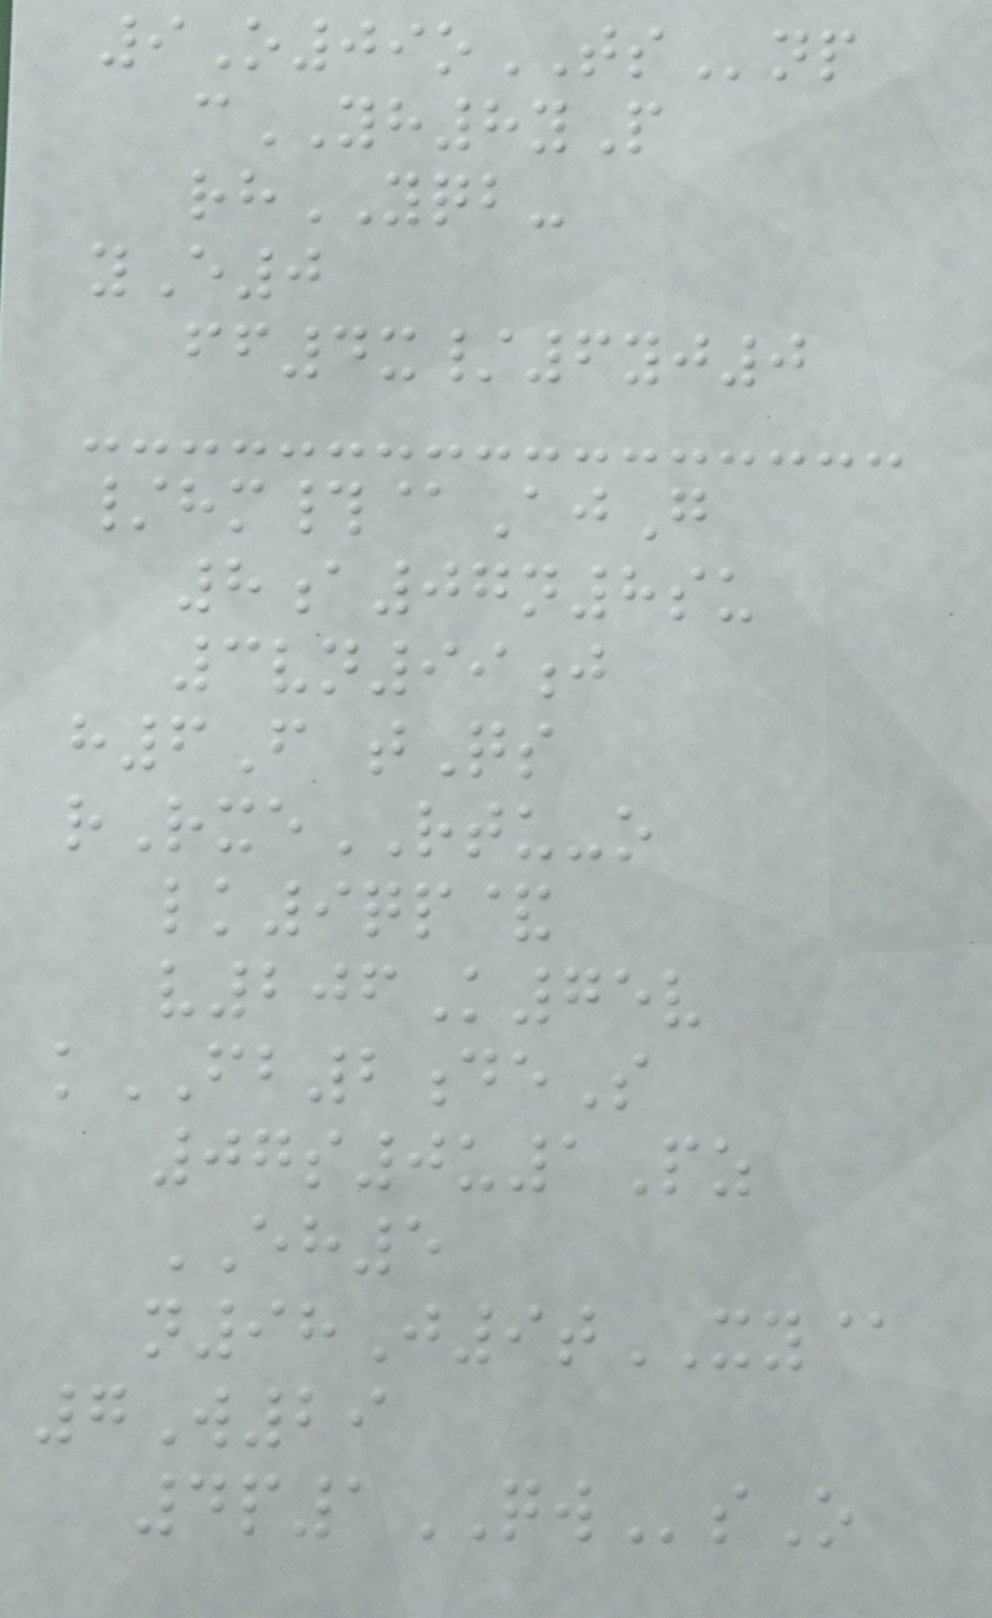9O09oTSnp
cYH8yP
rhYQB-
yE0
ff4x/6yj0
/hm#@AjG
8a07n8su
3vn99j
h6F tQs
rRxeRTU-o
lk9qp&
v206K75v
kFB2deS
07s0u1Pz
EH5
n98J9tXY@
7W29
4p1QWsO
